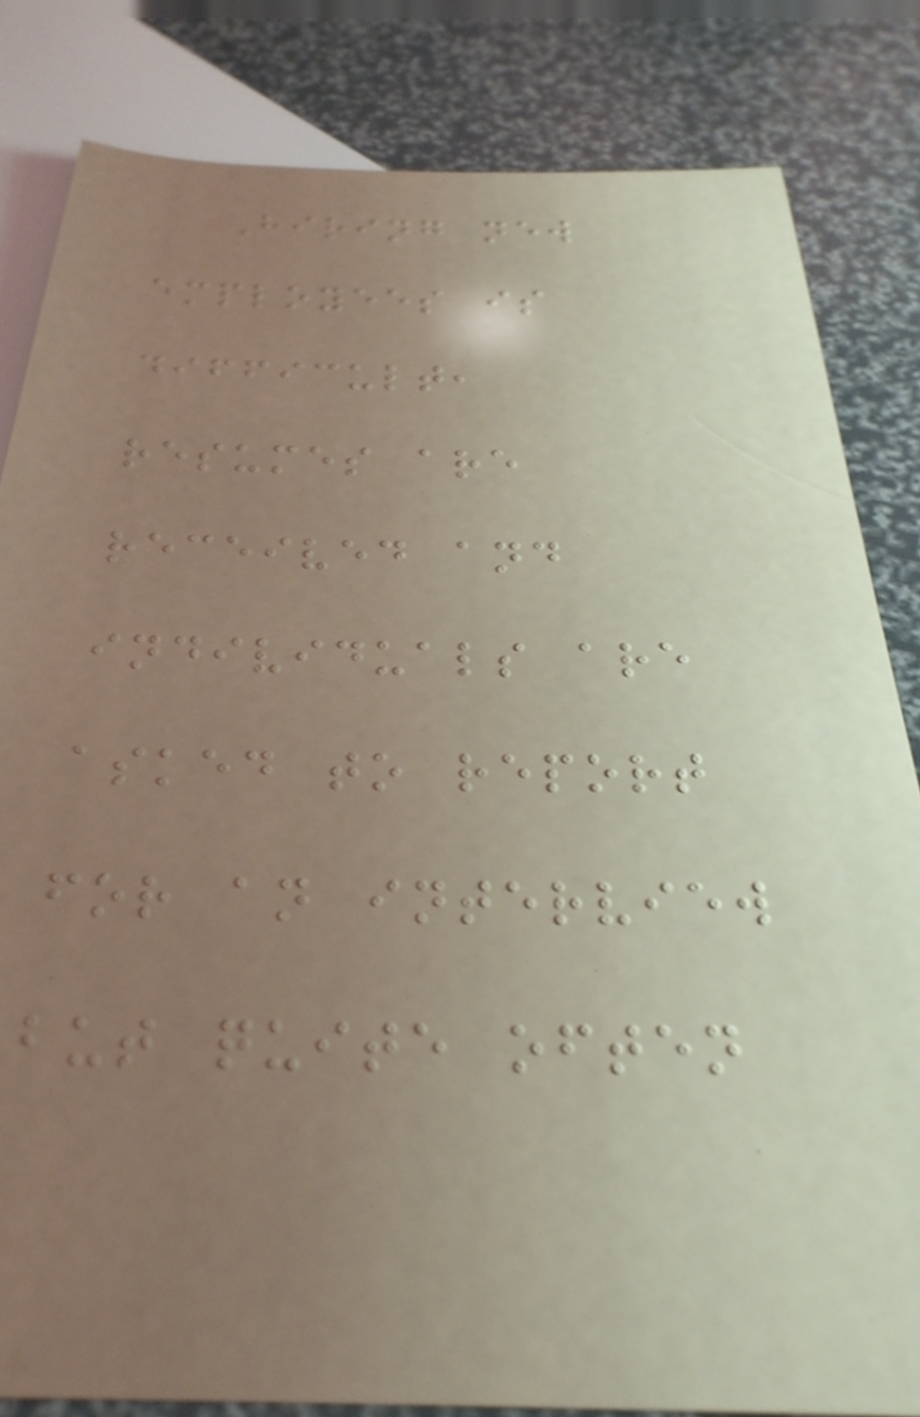Hiring new
employees is
difficult,
resumes are
received and
individuals are
asked to report
for an interview
but quite often
